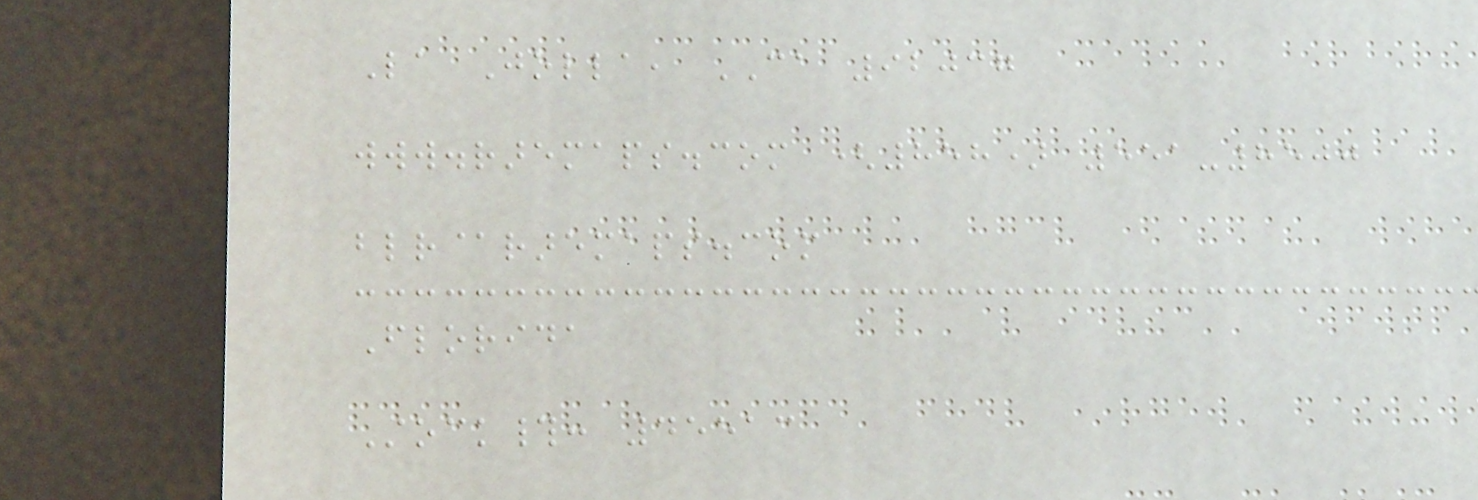La Jolla, CA 92037
www.raremaps.com (858) 551-8500
blr@raremaps.com
Florida
Stock#: 45513
